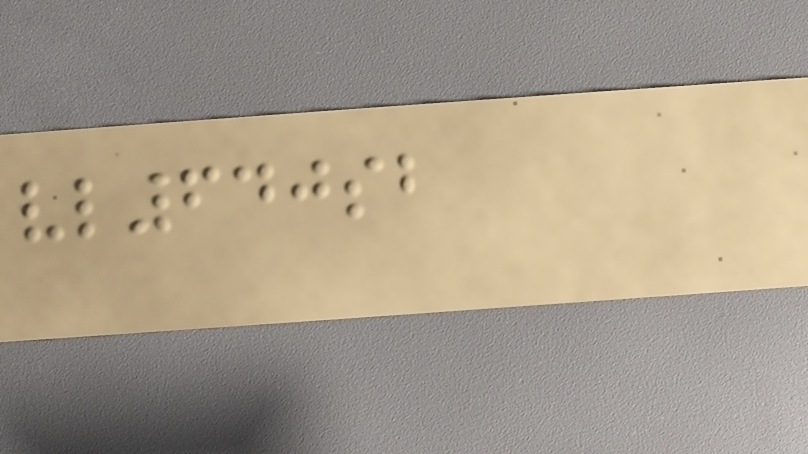vl640sb
